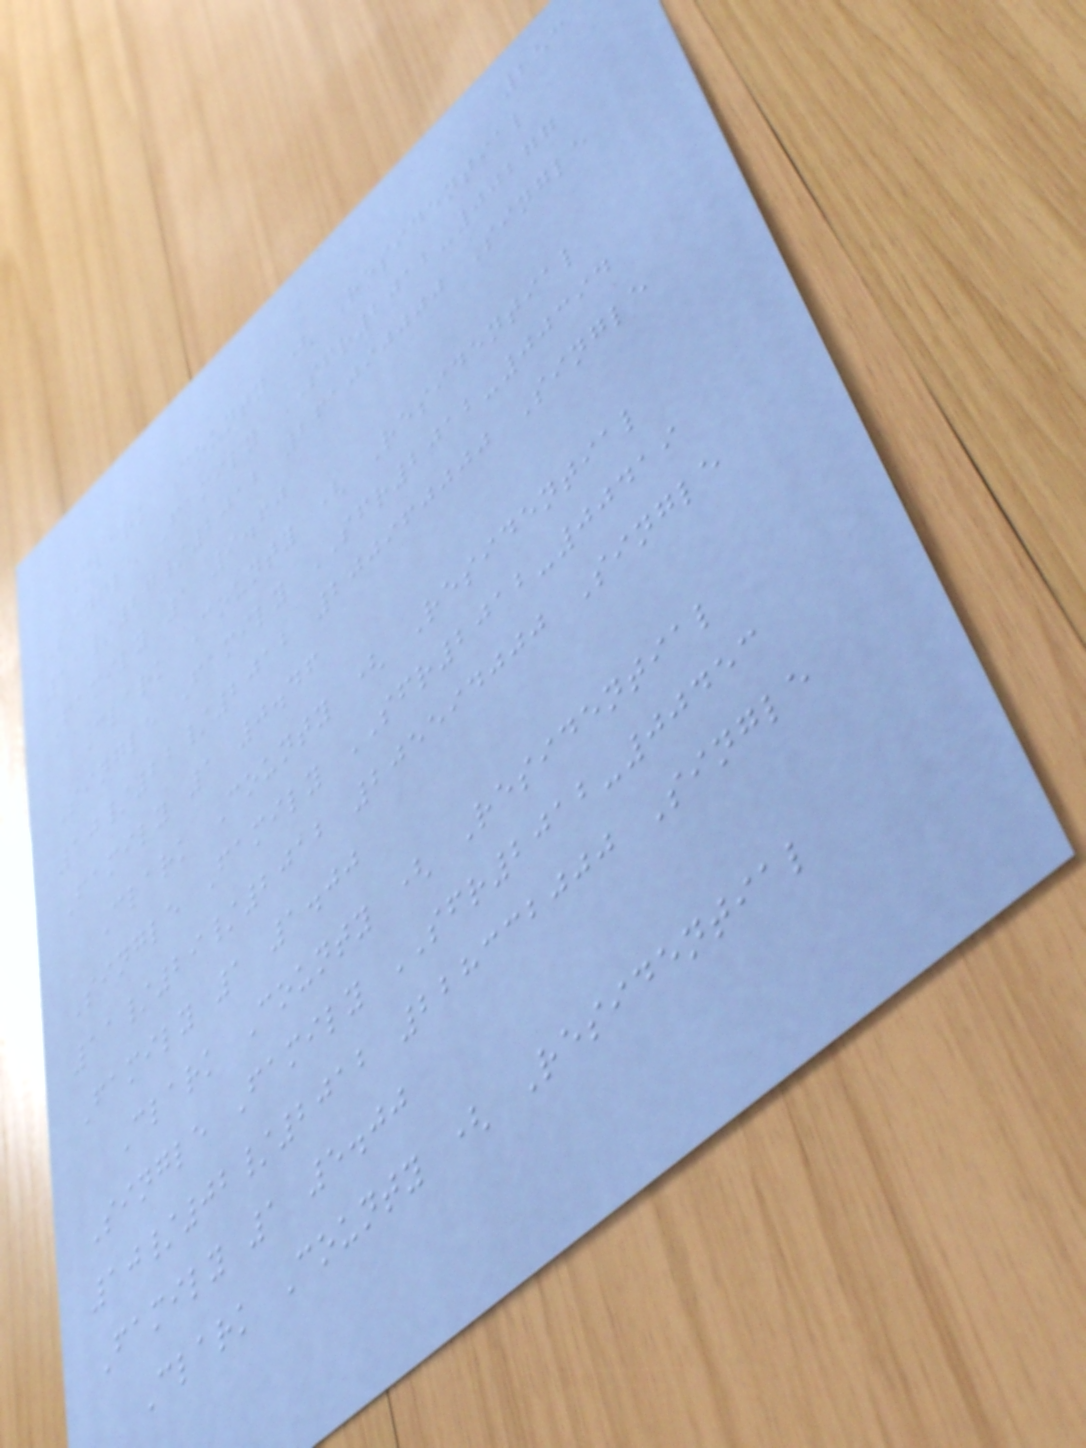253
Clark County ( Residential
Single Family SFR2012-00277
11/27/2012 261090000 Single
Family 1 9.60
Clark County ( Residential
Single Family SFR2012-00394
10/22/2012 200960000 Single
Family 1 0.46
Clark County ( Residential
Single Family SFR2012-00419
11/29/2012 205594000 Single
Family 1 1.00
Clark County ( Residential
Single Family SFR2012-00453
10/02/2012 228332000 Single
Family 1 5.00
Clark County ( Residential
